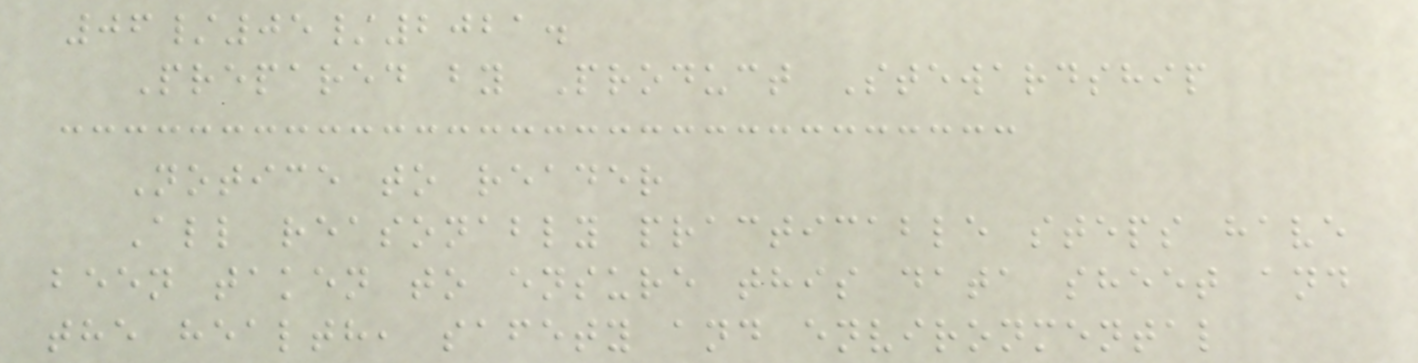06/05/2021.
Prepared by Product Stewardship
Notice to reader
All reasonably practicable steps have
been taken to ensure this data sheet and
the health, safety and environmental
